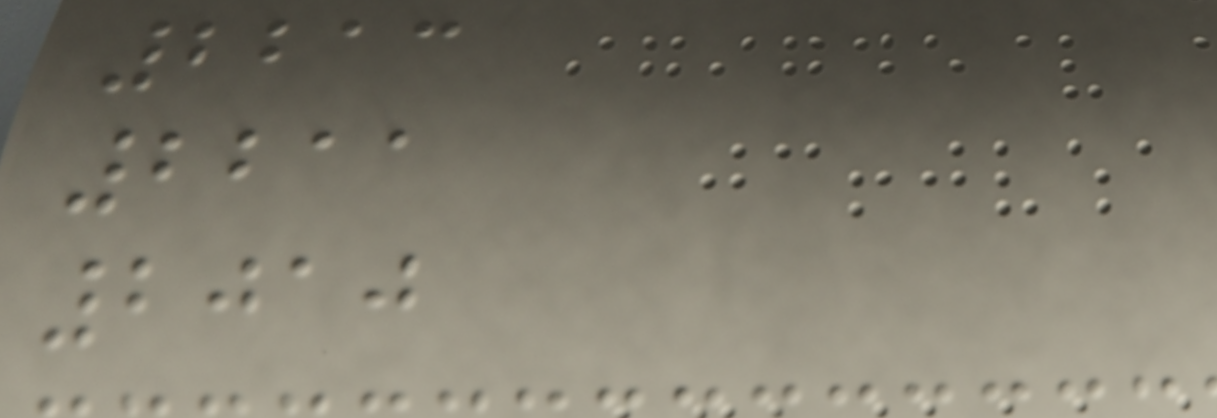2213
2211
2010
